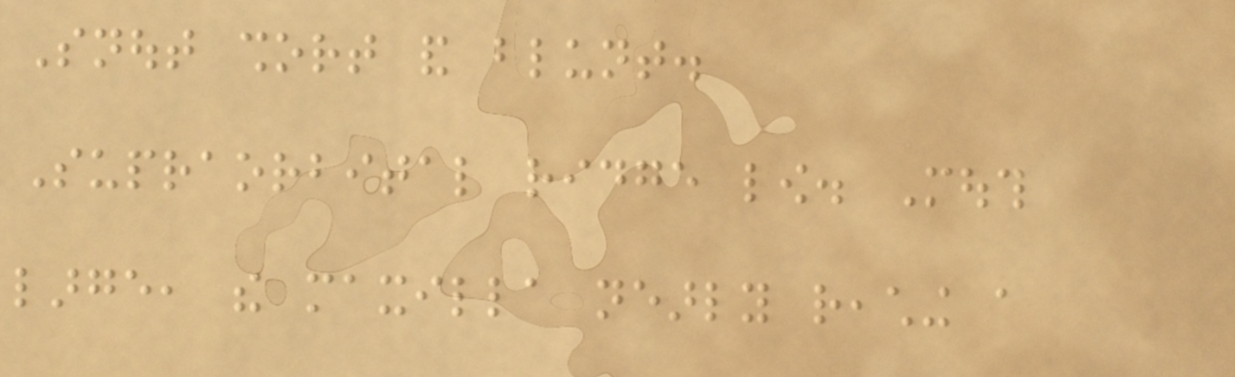Snout short and blunt.
Supraorbital ridge low. Mouth
large, the maxilla nearly reaching a
